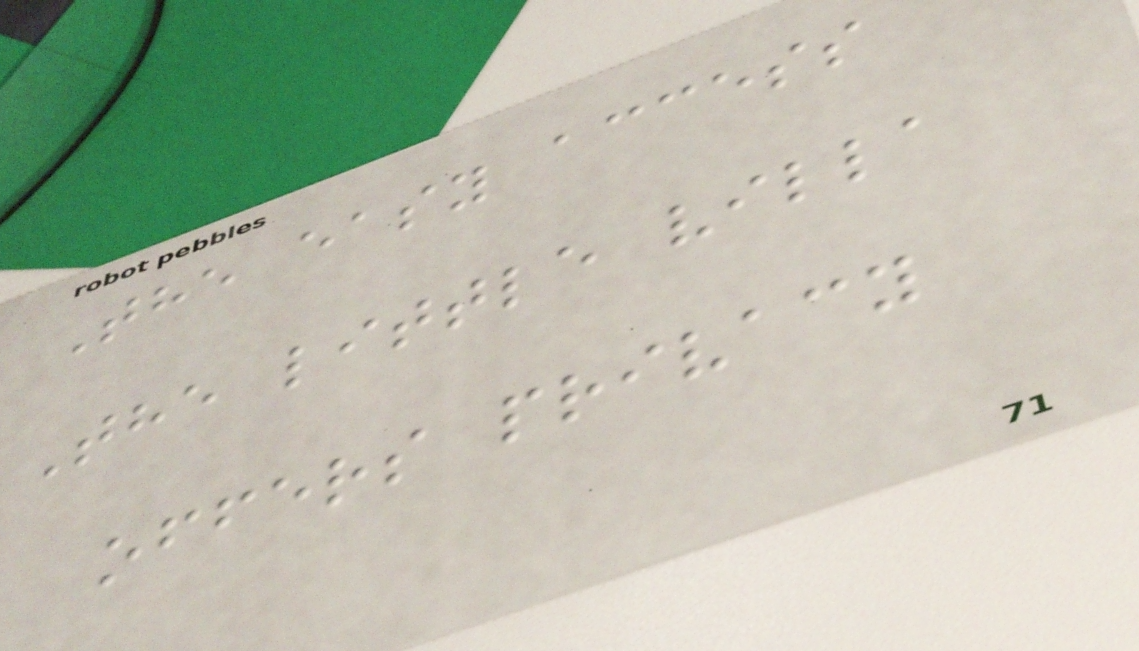The easy access
The little villa
offers privacy
